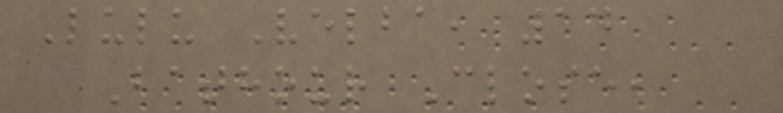Lulu Velba, 14
Bathour Close,
